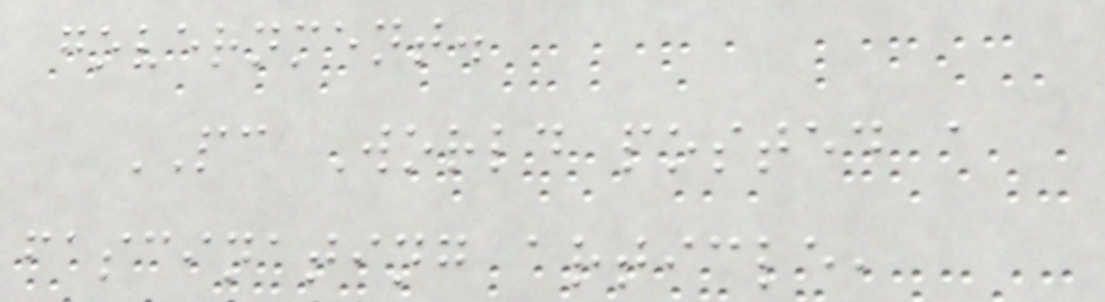government.
PC World posted a
fascinating article,
